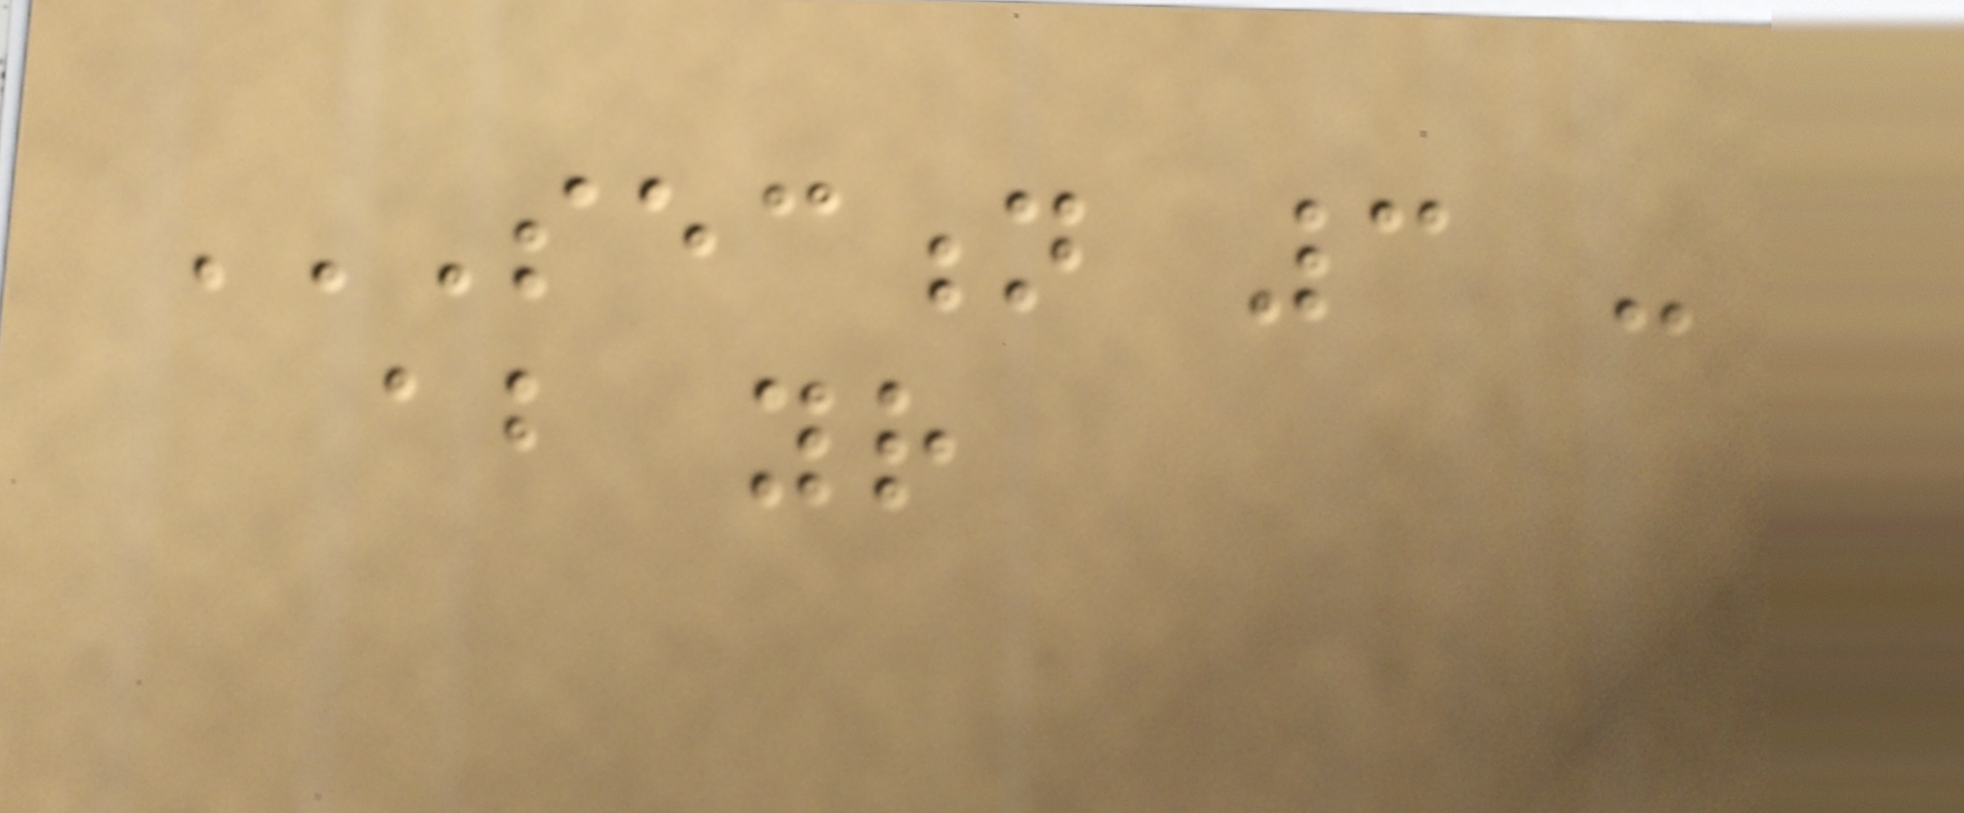SECTION 3 -
ABOUT YOUR
